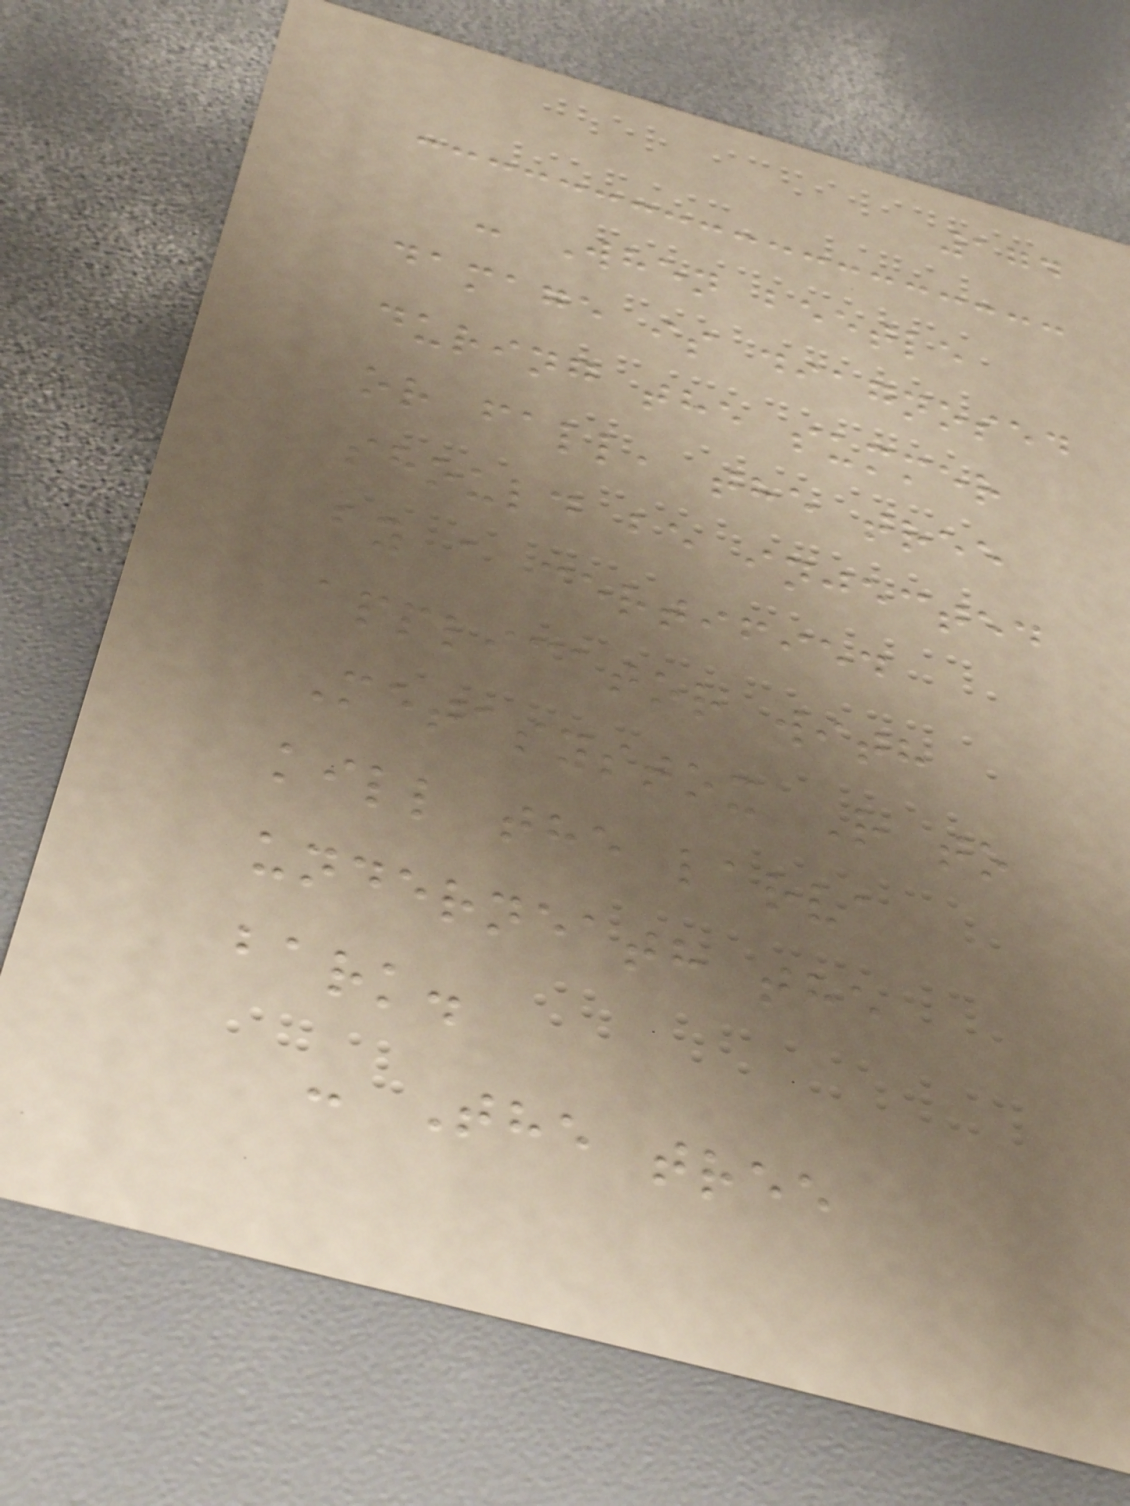174
- When beetle
damage is diagnosed
during the summer
or fall, the tree
should be injected
by a certified
applicator with
Metasystox R to
kill the larva
underneath the
bark.
- The tree
